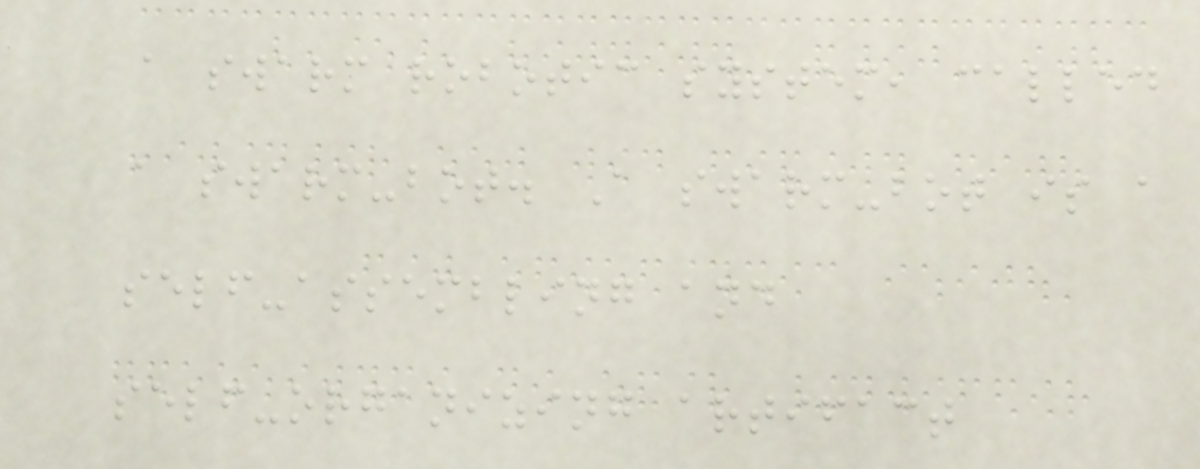a swarm robotic system, called
a swarm-bot. A swarm-bot is a
self-assembling and
self-organizing artifact
